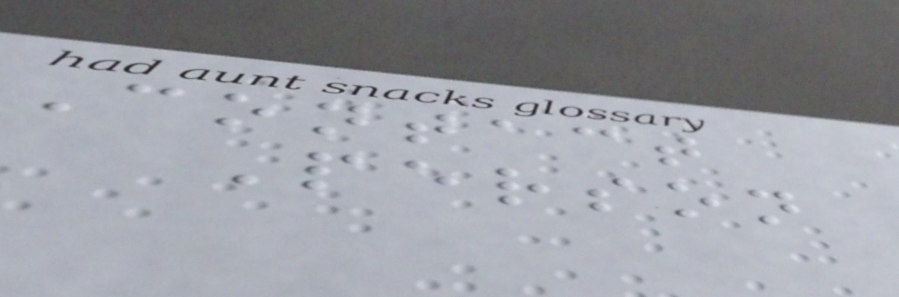Contact
Person
